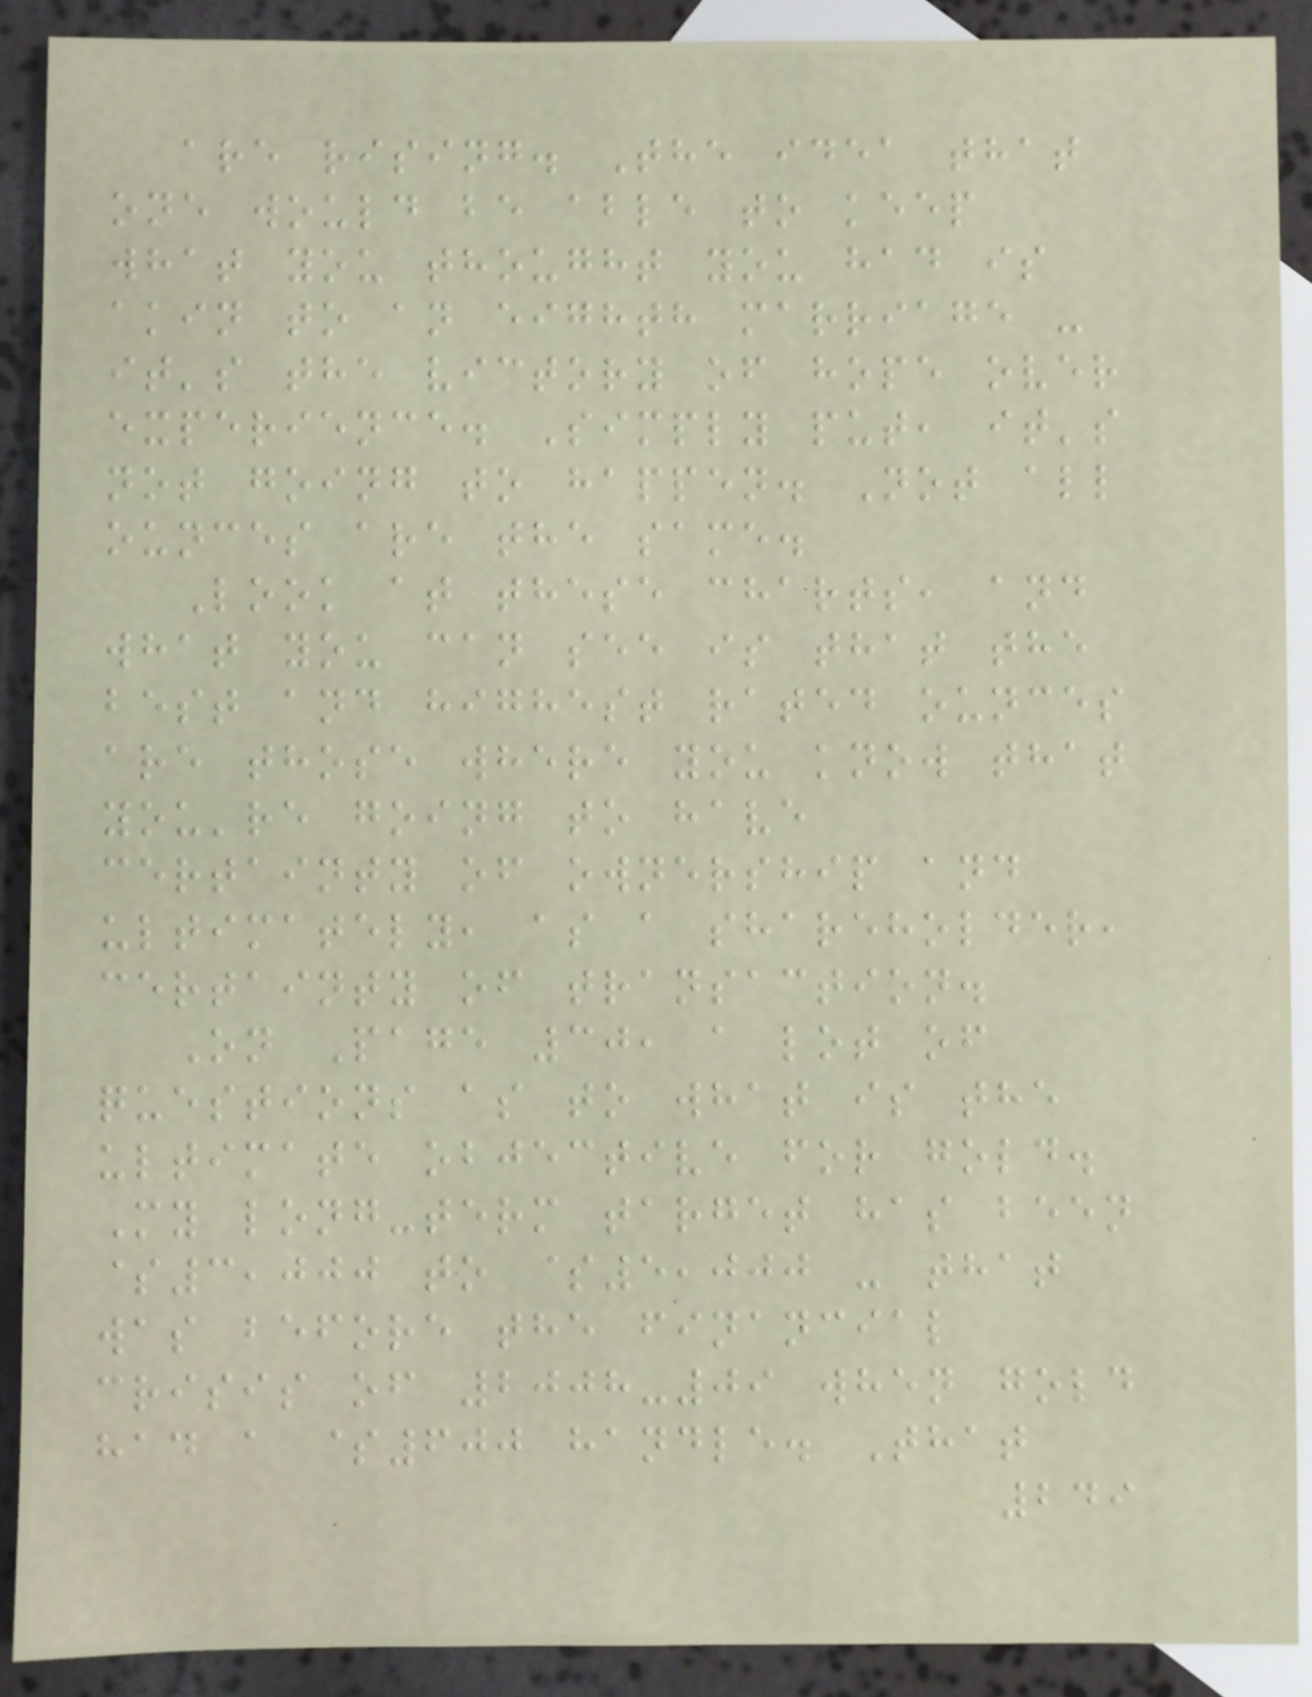are rising. The idea that
one would be able to keep
what you thought you had is
akin to an eighth marriage -
it's the victory of hope over
experience. Simply put, it's
not going to happen. Not all
ounces are the same.
Look at these charts, and
what you can see is that the
best and highest rated ounces
are those where you know that
you're going to have
certainty of ownership and
ultimately, as a shareholder,
certainty of transaction.
On Page 30, a lot of
questions as to what is the
ultimate objective for gold.
My long-term target has been
$3,000 to $5,000 - that
was before the financial
crisis of 2008-09 when gold
had a $600 handle. That
249
